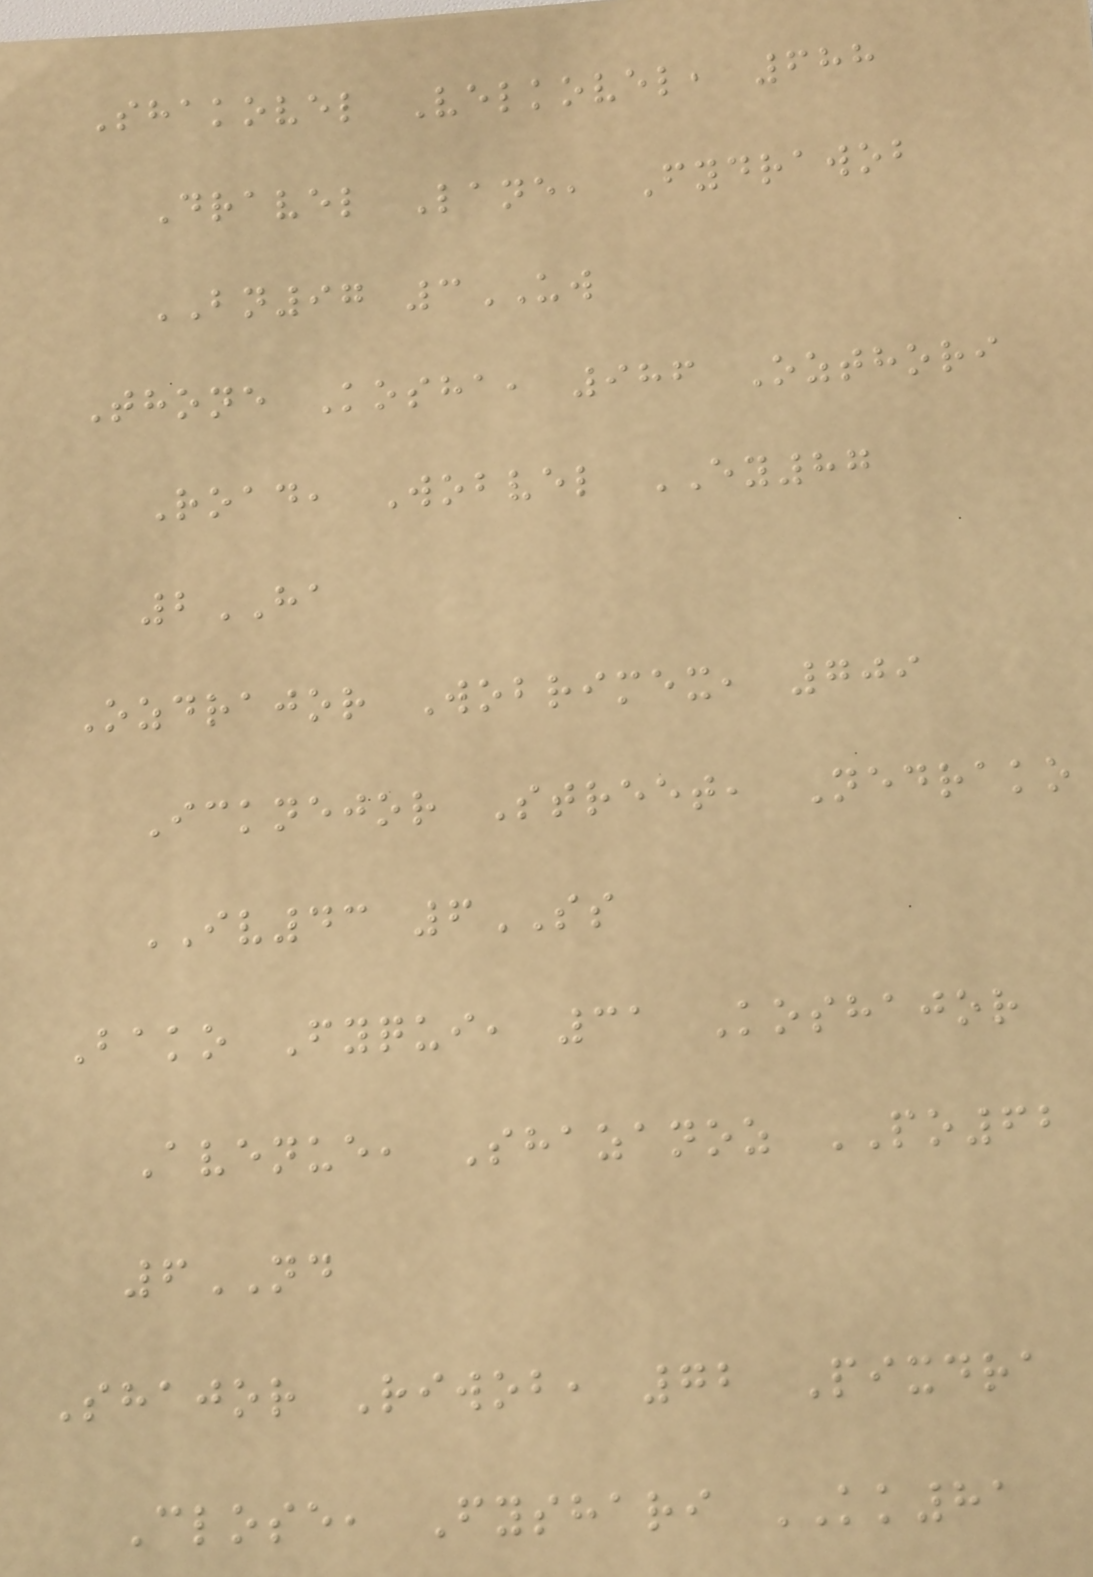Shakovel Velkovel, 688
Dravel Lane, Fydrawob
BN97 3UW
Thone Kosha, 986 Ozthori
Road, Wobvel EY87
2HA
Ozdrajor Wobrimex, 709
Icknejor Street, Nedrako
IV43 6SS
Bako Fyqui, 31 Koshajor
Avenue, Shazanoz PO62
6ND
Shajor Riwob, 72 Pixdra
Close, Fyshari KK81
